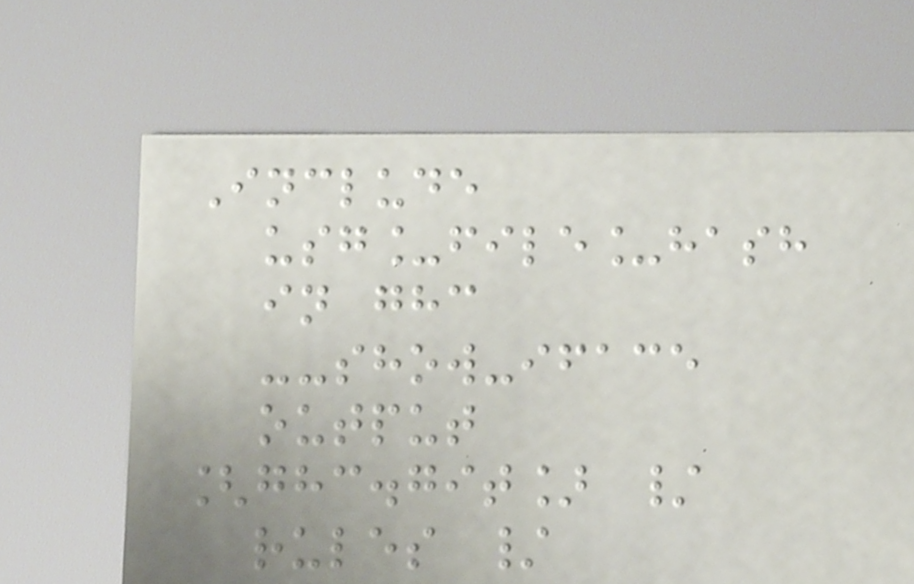Include
usg_file_hash
in ghc
--show-iface
output
[ghc.git] /
rules /
